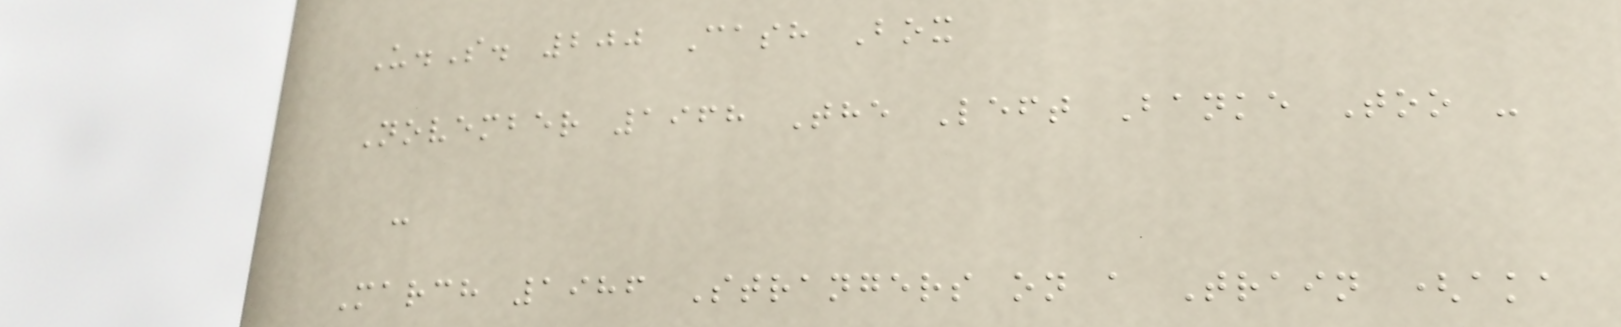U.S. 200 Cash Box
November 1968 The Left Banke Too -
-
March 1986 Strangers on a Train (aka
